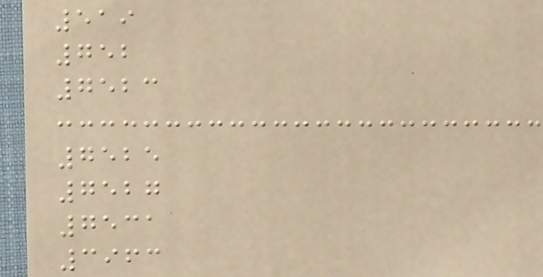519
752
7523
7525
7527
7531
3963
